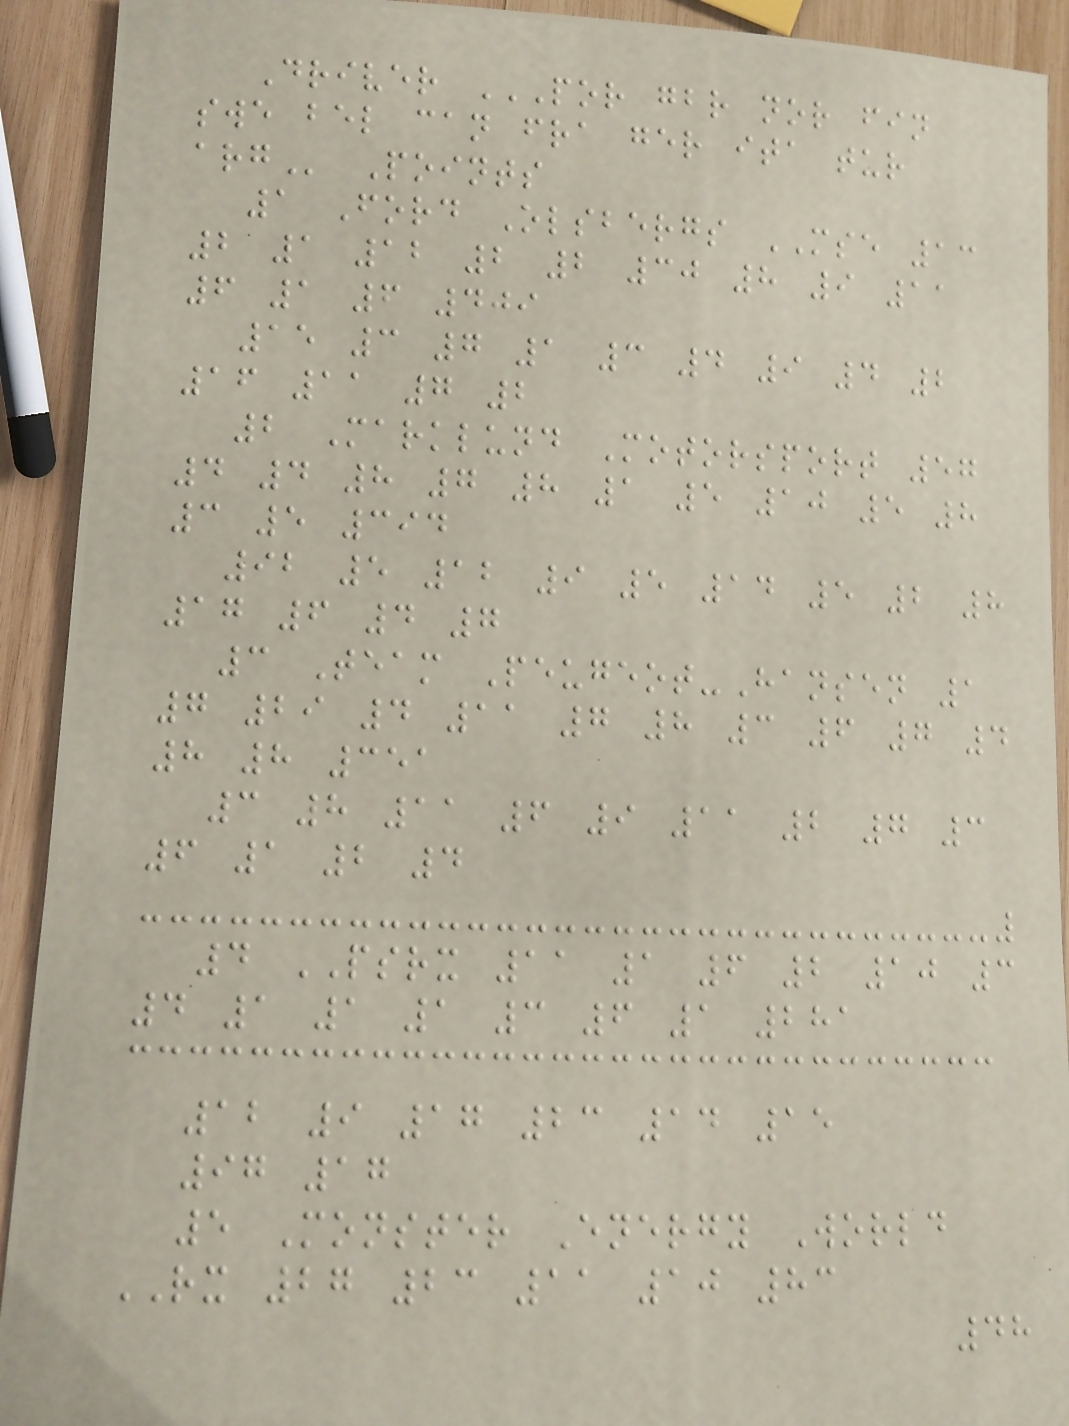Driver POR GBR NOR FIN
SWE BEL CAN FRA GER ITA TUR
ARG Points
1 Ford Olsbergs MSE 13
2 1 12 2 2 30 8 9 11
6 1 6 409
15 3 7 1 3 4 9 4 2
16 11 7 2
2 Marklund Motorsport 57
4 4 8 7 8 1 5 10 5 8
3 5 394
92 5 12 9 5 14 5 2 8
17 6 4 7
3 Team Peugeot-Hansen 1
7 29 4 11 7 8 3 6 7 4
8 8 351
3 8 11 6 9 11 2 7 3
6 1 2 4
4 PSRX 11 1 6 2 10 3
4 1 1 1 3 6 1 281
12 9 17 23 14 15
97 17
5 Monster Energy World
RX 27 23 11 10 83
48
